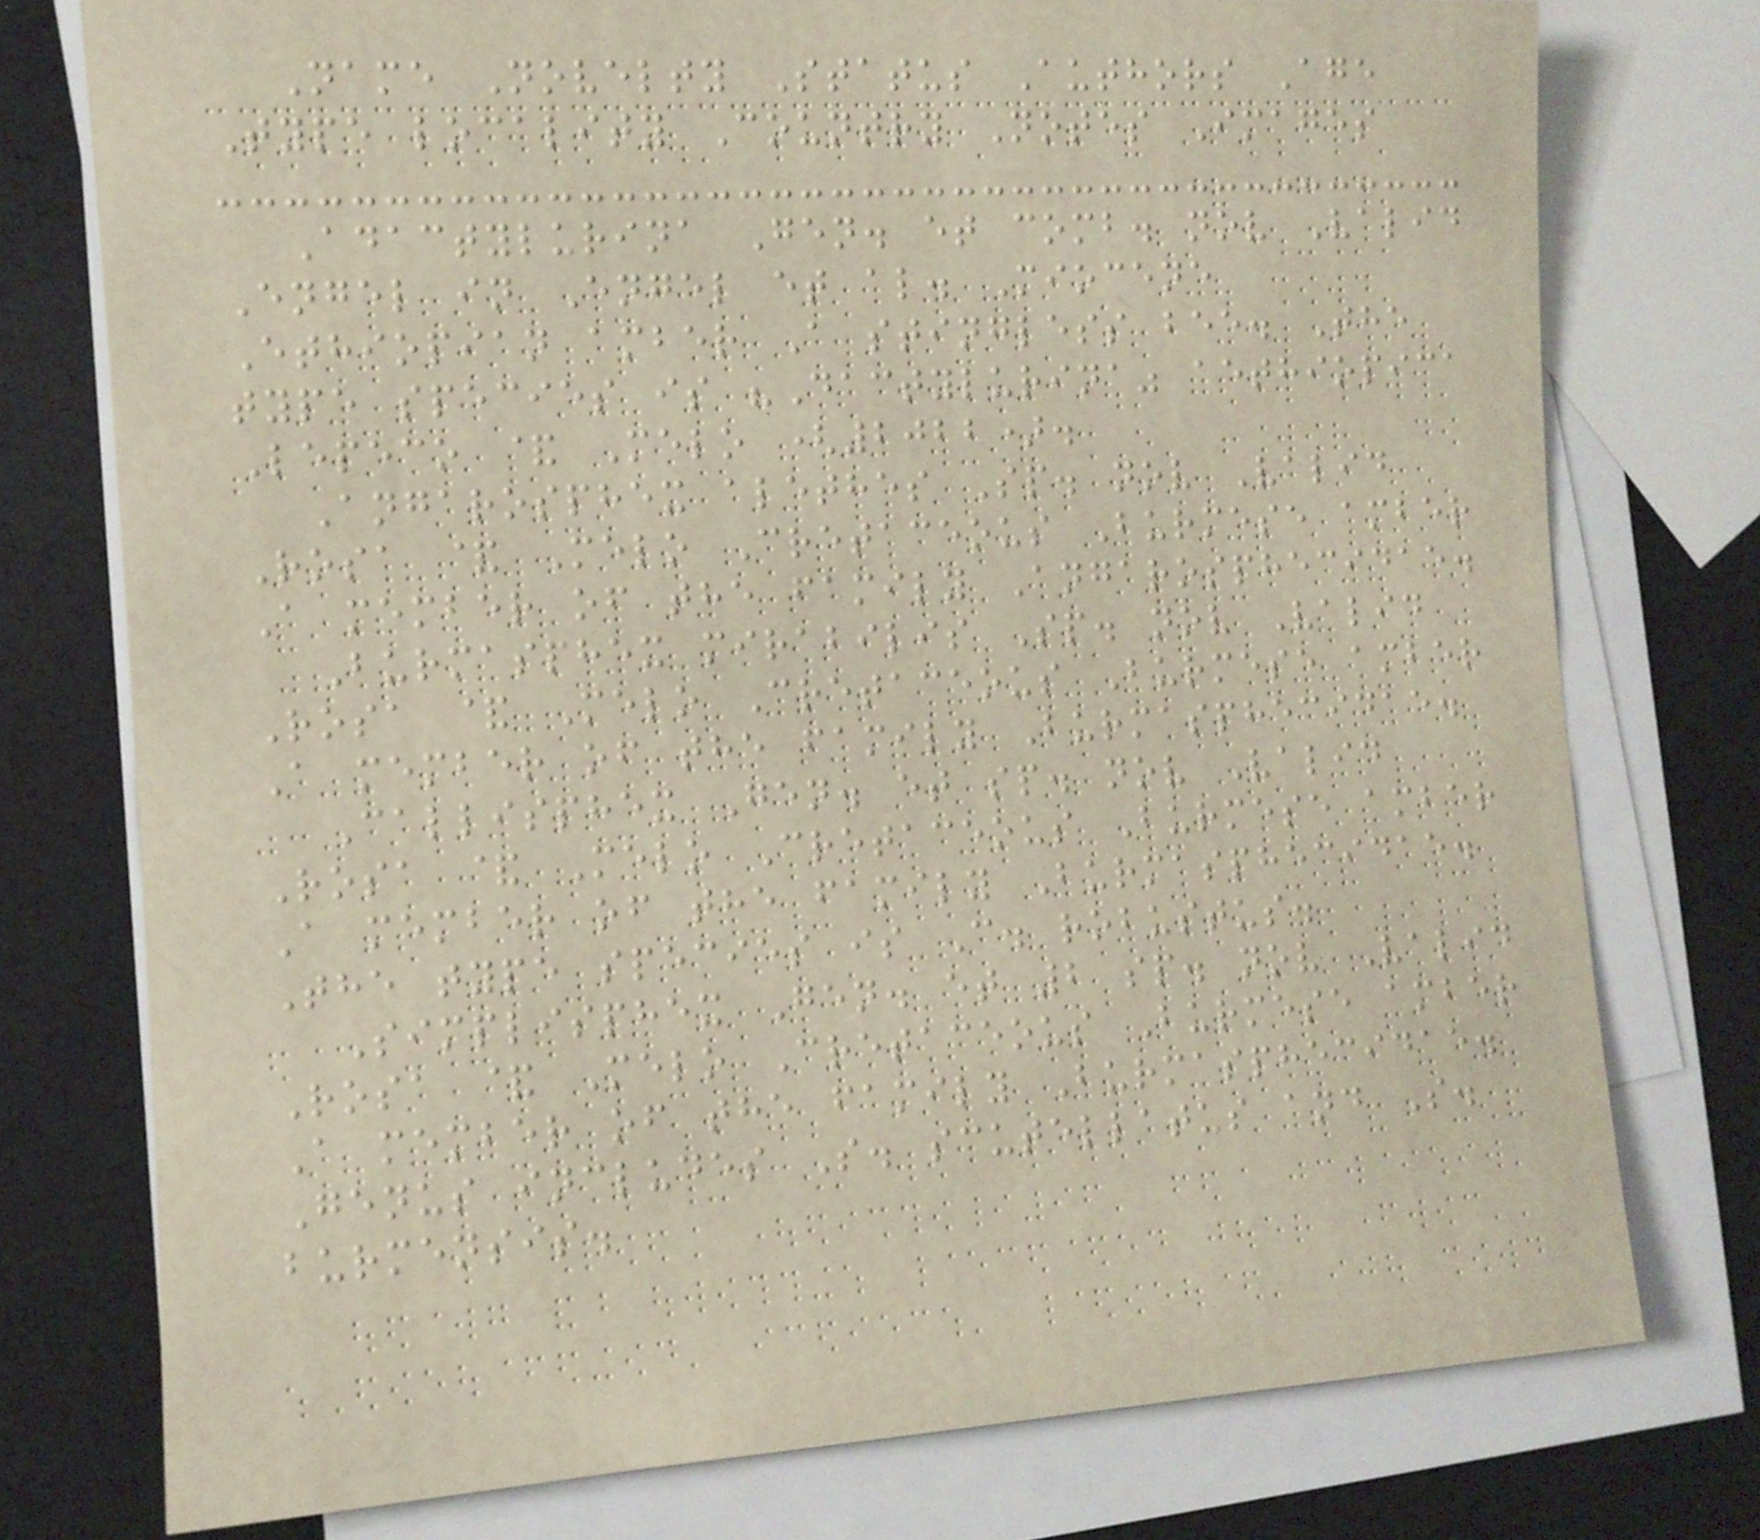Name Novelty Status Authors Age
Type locality Country Notes Images
Adactylurina Gen. et comb. nov Valid
Engel in Engel et al. Miocene
Ethiopian amber A stingless bee. The
type species is "Dactylurina" aethiopica
Lepeco & Melo (2022).
Angarosphex alethes Sp. nov Valid
Rosa & Melo Cretaceous Burmese amber
A member of the family Angarosphecidae.
Burmasphex mirabilis Sp. nov Valid
Rosa & Melo Cretaceous Burmese amber
A member of the family Burmasphecidae.
Callisphex Gen. et sp. nov Valid
Rosa & Melo Cretaceous Burmese amber
A member of the family Burmasphecidae.
The type species is C. robustus.
Simplisphex Gen. et 2 sp. nov Valid
Rosa & Melo Cretaceous Burmese amber
A member of the family Burmasphecidae.
Genus includes S. scutellatus and S.
burmensis.
